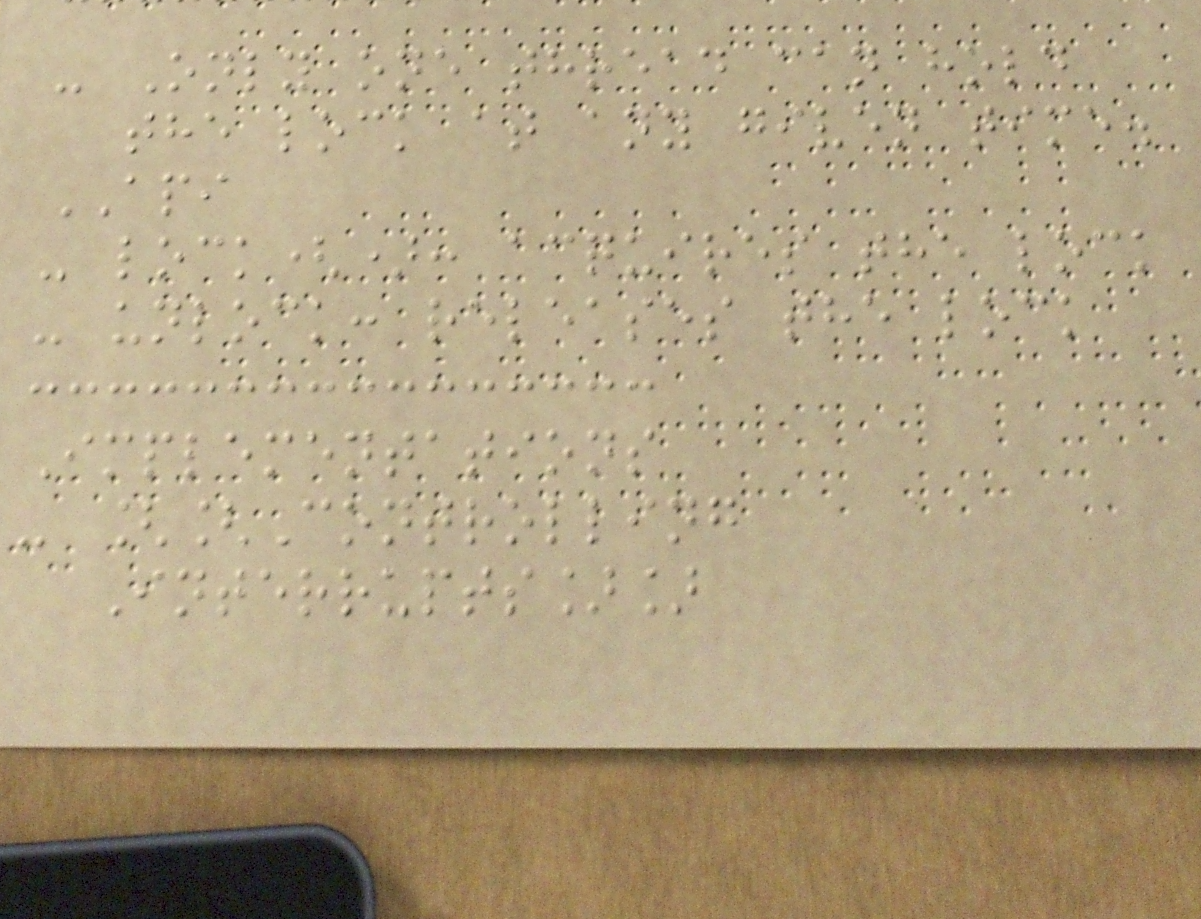- Only one thread can hold
the lock at any given time.
API
- lock(): acquires the lock
- unlock: releases the lock
Implementations
- [[Controlling
Interrupts]]
